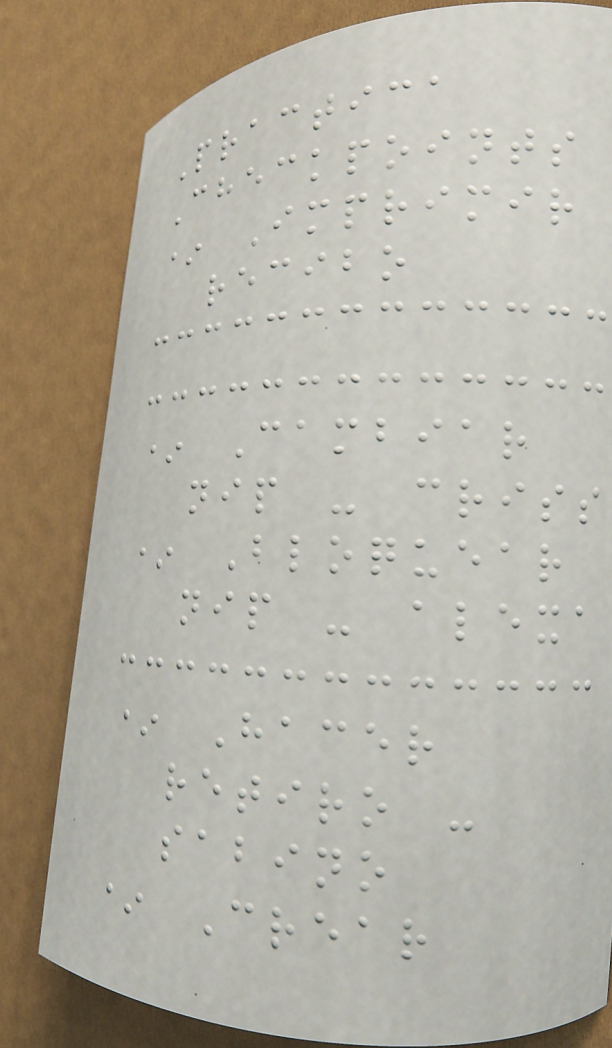Practica
Checkpoints
* Imprimir
recibo
* Cambiar
nip - criss
* Bloquear
nip - alexa
* Hacer
retiro -
sabino
* Crear
